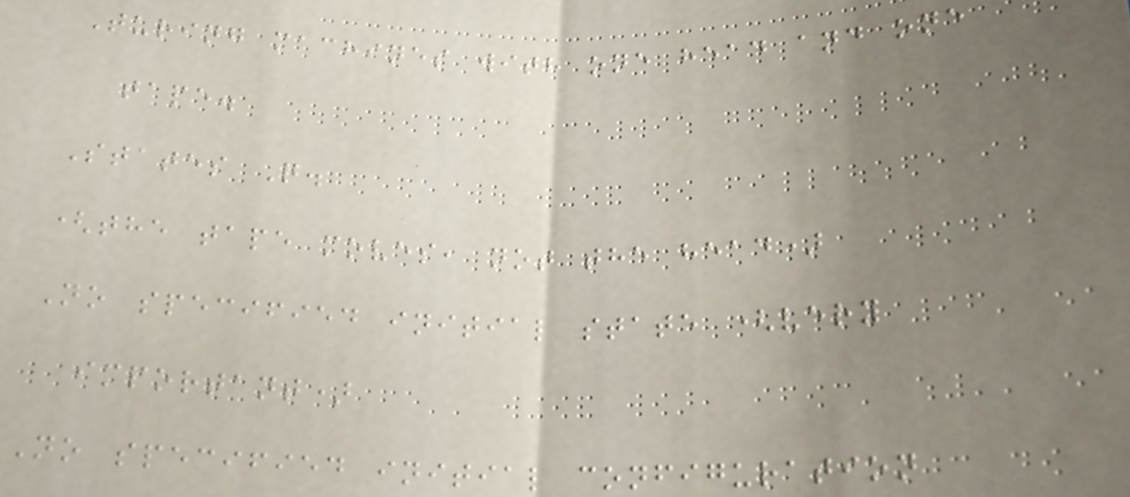Turing machines with one head and one
tape.
States Q.
(the tape moves, not the head)
No specified initial state (very
important)
No specified initial configuration
